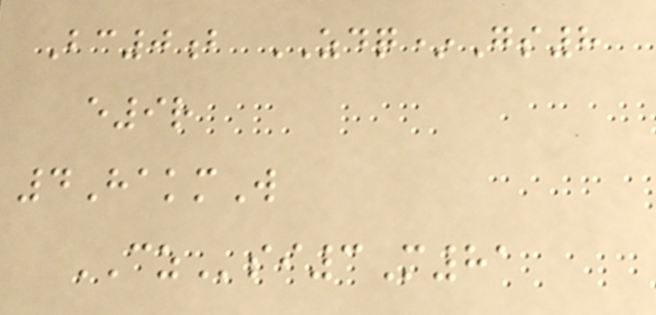Bc0b ZDQ*Gs8
e9r
4HakmW
CZsi3M81
